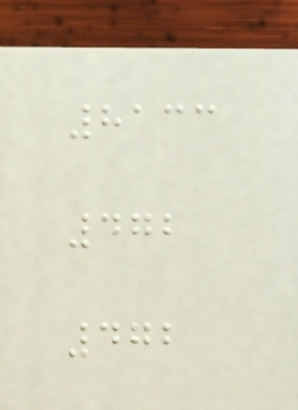8133
472
472
